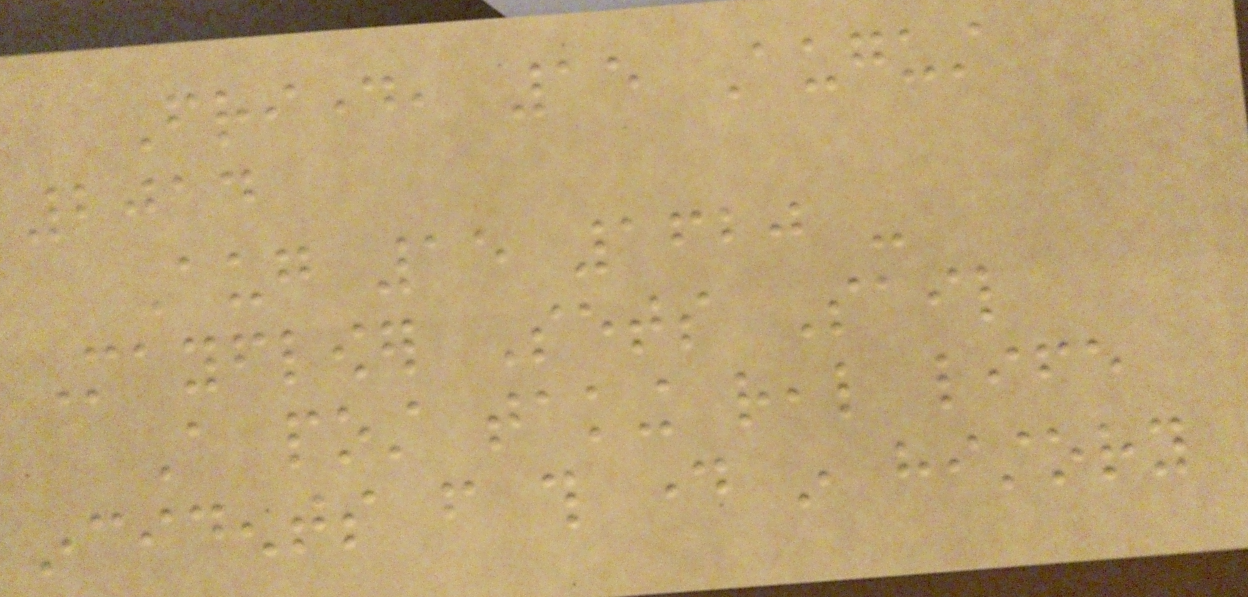Friday, 15 August
2014
Aug 15 1620 -
Mayflower Sets Sail
A post taking real life
incidents from this day in history
